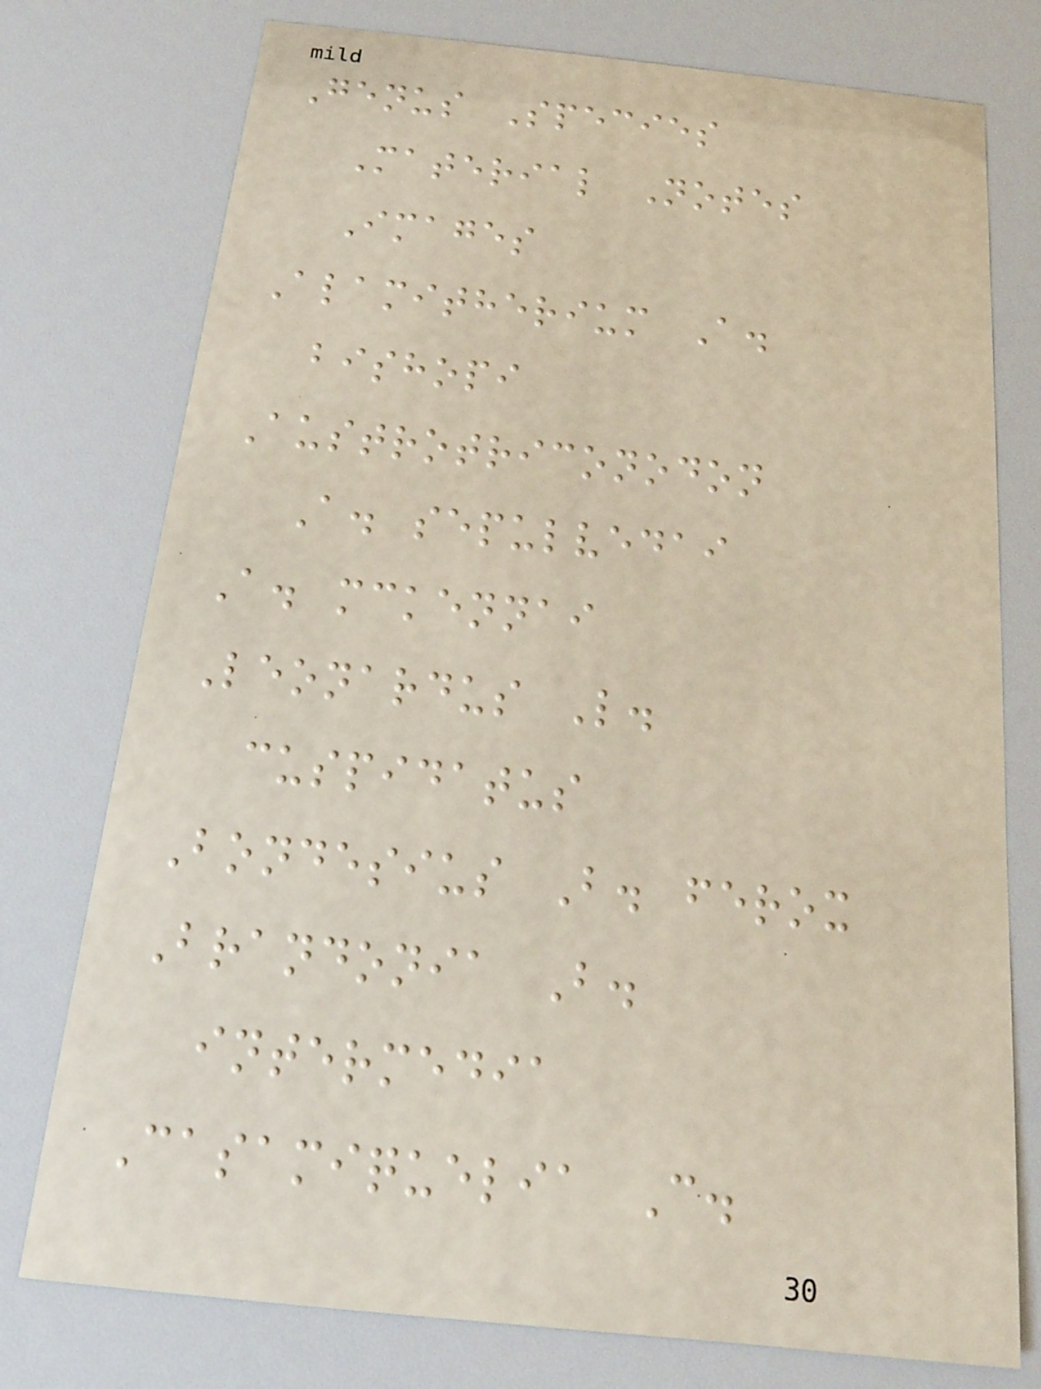Genus Species
Material Notes
Images
Alamitherium A.
bishopi
Austrotriconodon
A. sepulvedai
A. mckennai
Leonardus L.
cuspidatus
Bondesius B. ferox
Brandonia B.
intermedia
Casamiquelia C.
